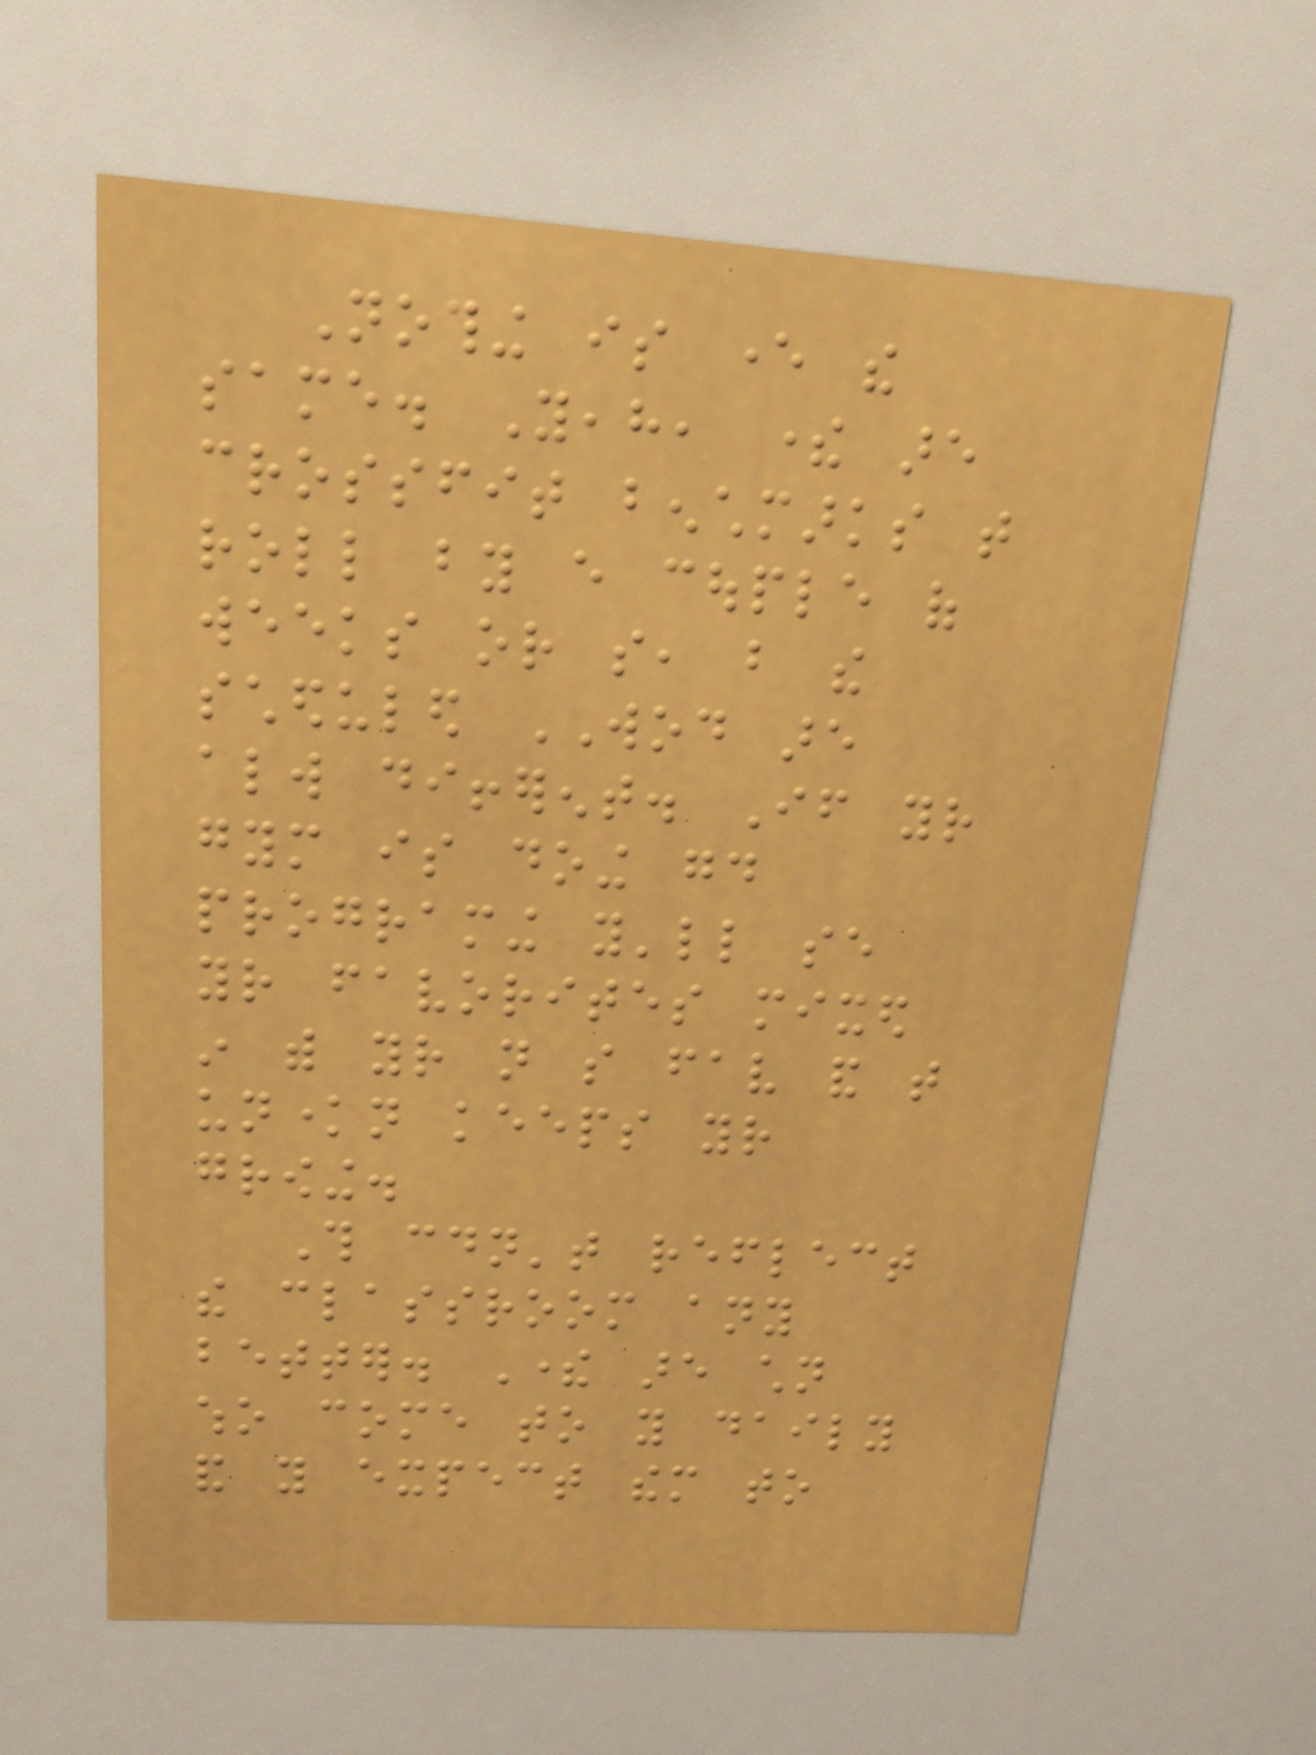Nothing is ever the
same. Yeah, there are
crossfit benchmarks that
roll by every couple of
weeks or so, but the
scheduled WOD are
always different. If your
gym is doing good
programing you'll se
your favorites mixed
in with your not so fav and that
unknown keeps your
growing.
This couldn't reflect
the classroom any
better. There are children
who come to you daily
and you expect them to
